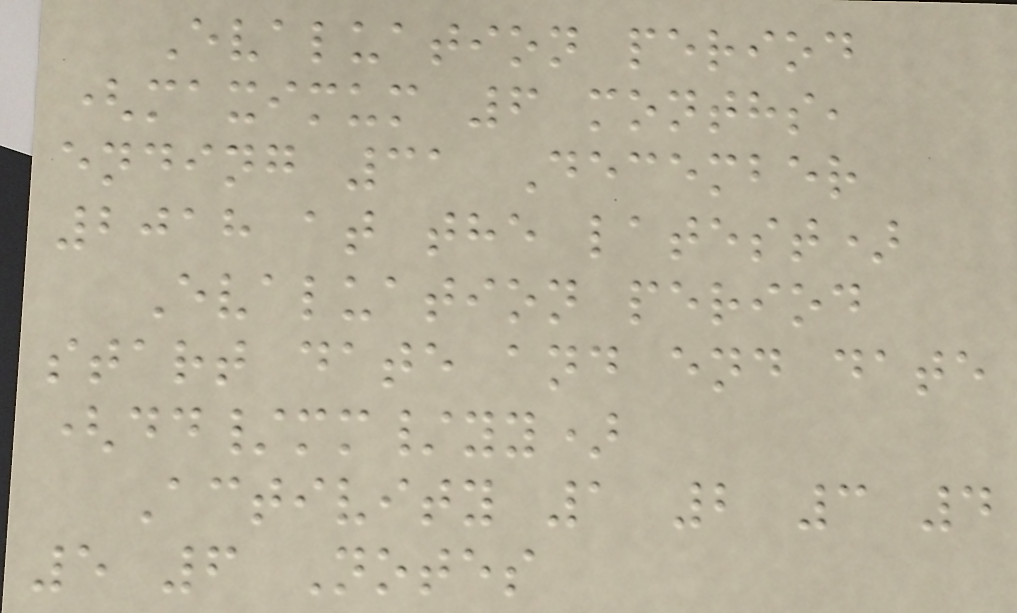Evaluation period
(maximum 6 months,
ending 31 December
2018 at the latest)
Evaluation period
start date and end date
(dd/mm/yy)
Activity 1 2 3 4
5 6 Notes
